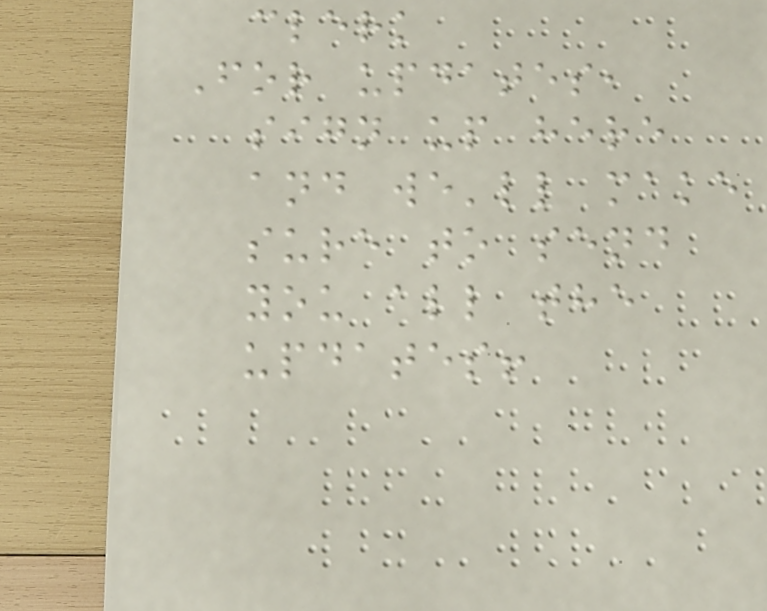clerk
For updates,
sign up here
and we'll make
sure to send
you all the
updates!
